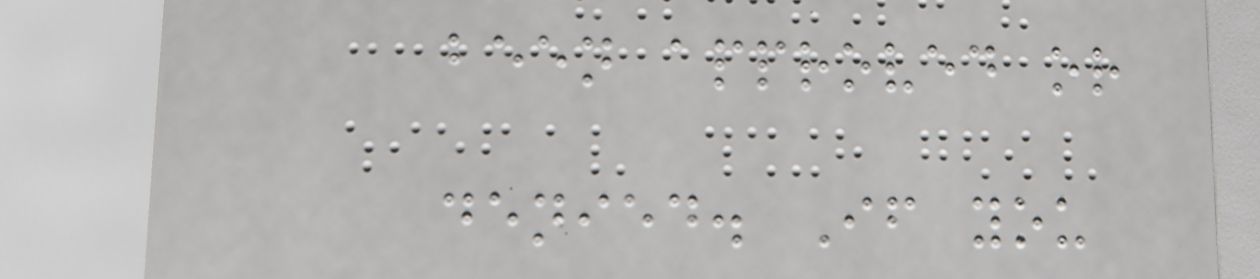been approved or
denied. If you
